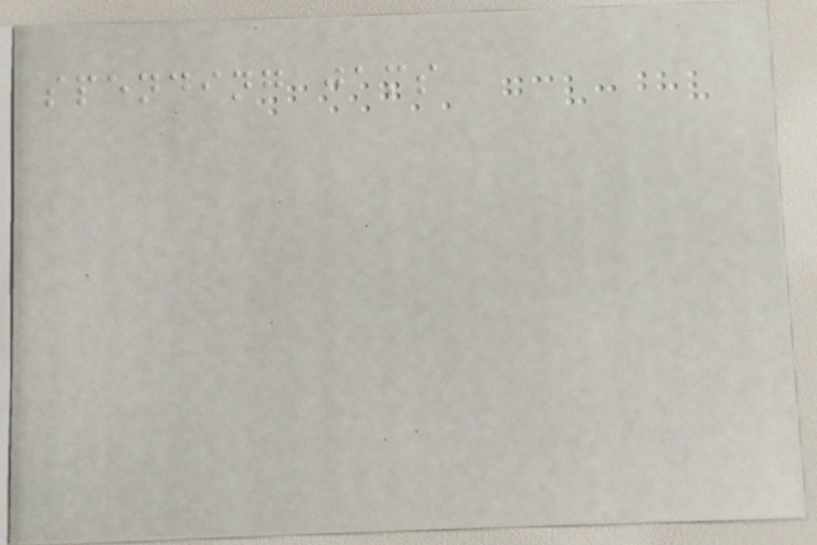spending jams
